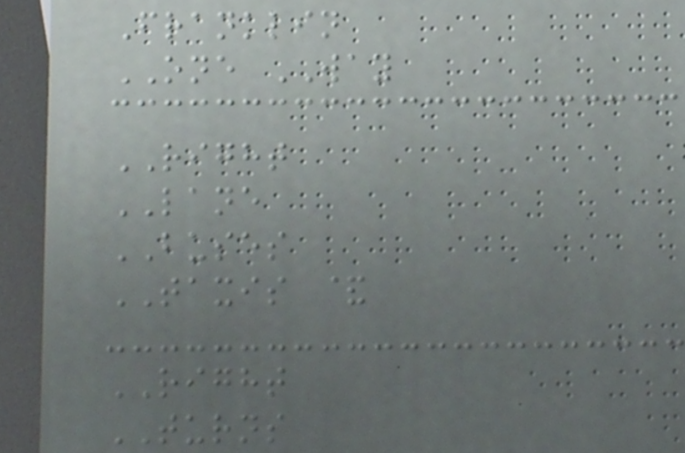Franklin
ONE WAY
RIGHT
LANE
BUSES
TAXIS &
RIGHT
TURNS
